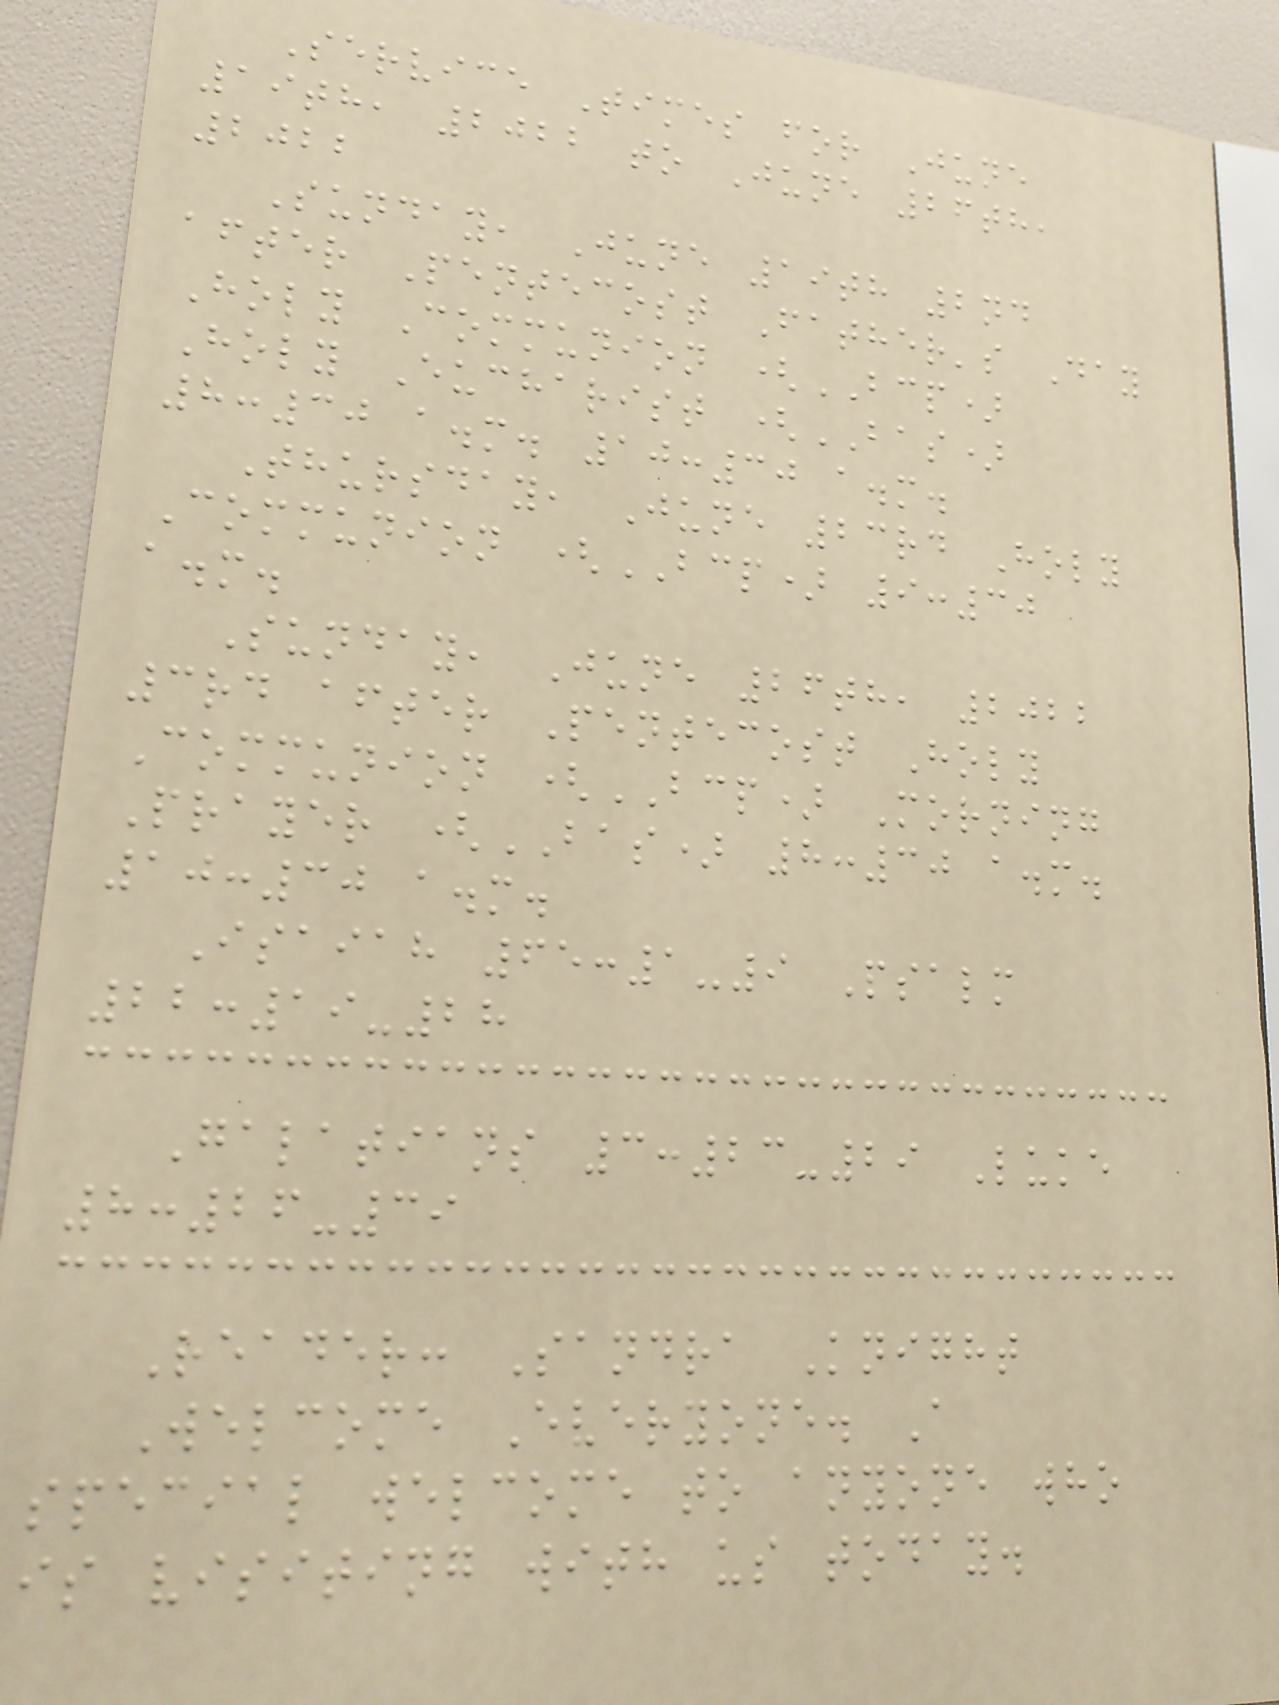Service Times for June
19th, 2022 to June 26th,
2022
Sunday, June 19th 2nd
after Pentecost Father's Day
Holy Communion (BCP)
Holy Eucharist (BAS)
8:30 a.m. 10:30 a.m.
Thursday, June 23rd Holy
Communion (BCP) 9:30
a.m.
Sunday, June 26th, 2022
3rd after Pentecost Holy
Communion (BCP) Morning
Prayer (BAS) 8:30 a.m.
10:30 a.m.
Isaiah 65:1-9 Psalm
22:19-28
Galatians 3:23-29 Luke
8:26-39
Reader: Sandra Knight
Welcome Everyone. A
special welcome to anyone who
is visiting with us today.
